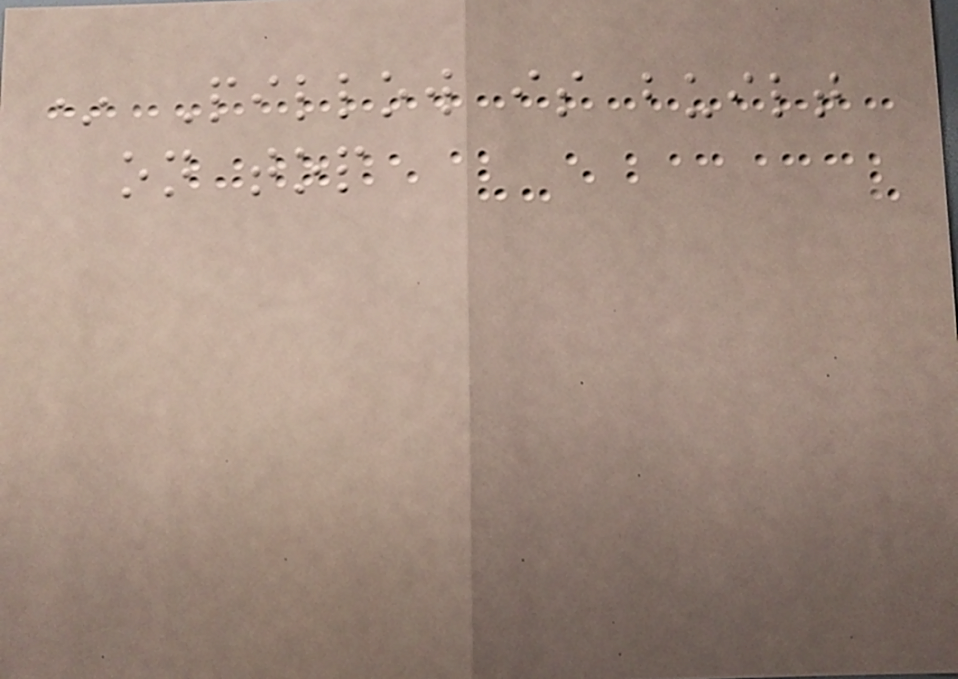* Pillow is built
on top
